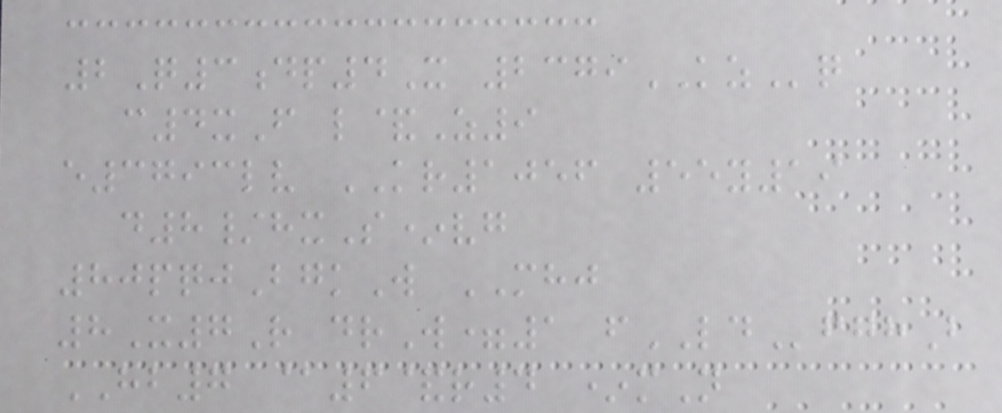2Q3dp4X 2379KZq
c4xF l&Z9
e3793lv KR1056 55y19
d8/hxS*vg
80pqjBgkW MHJ
8X7R drW=1 fLDfghB
HB7 @6&r4 *mN
